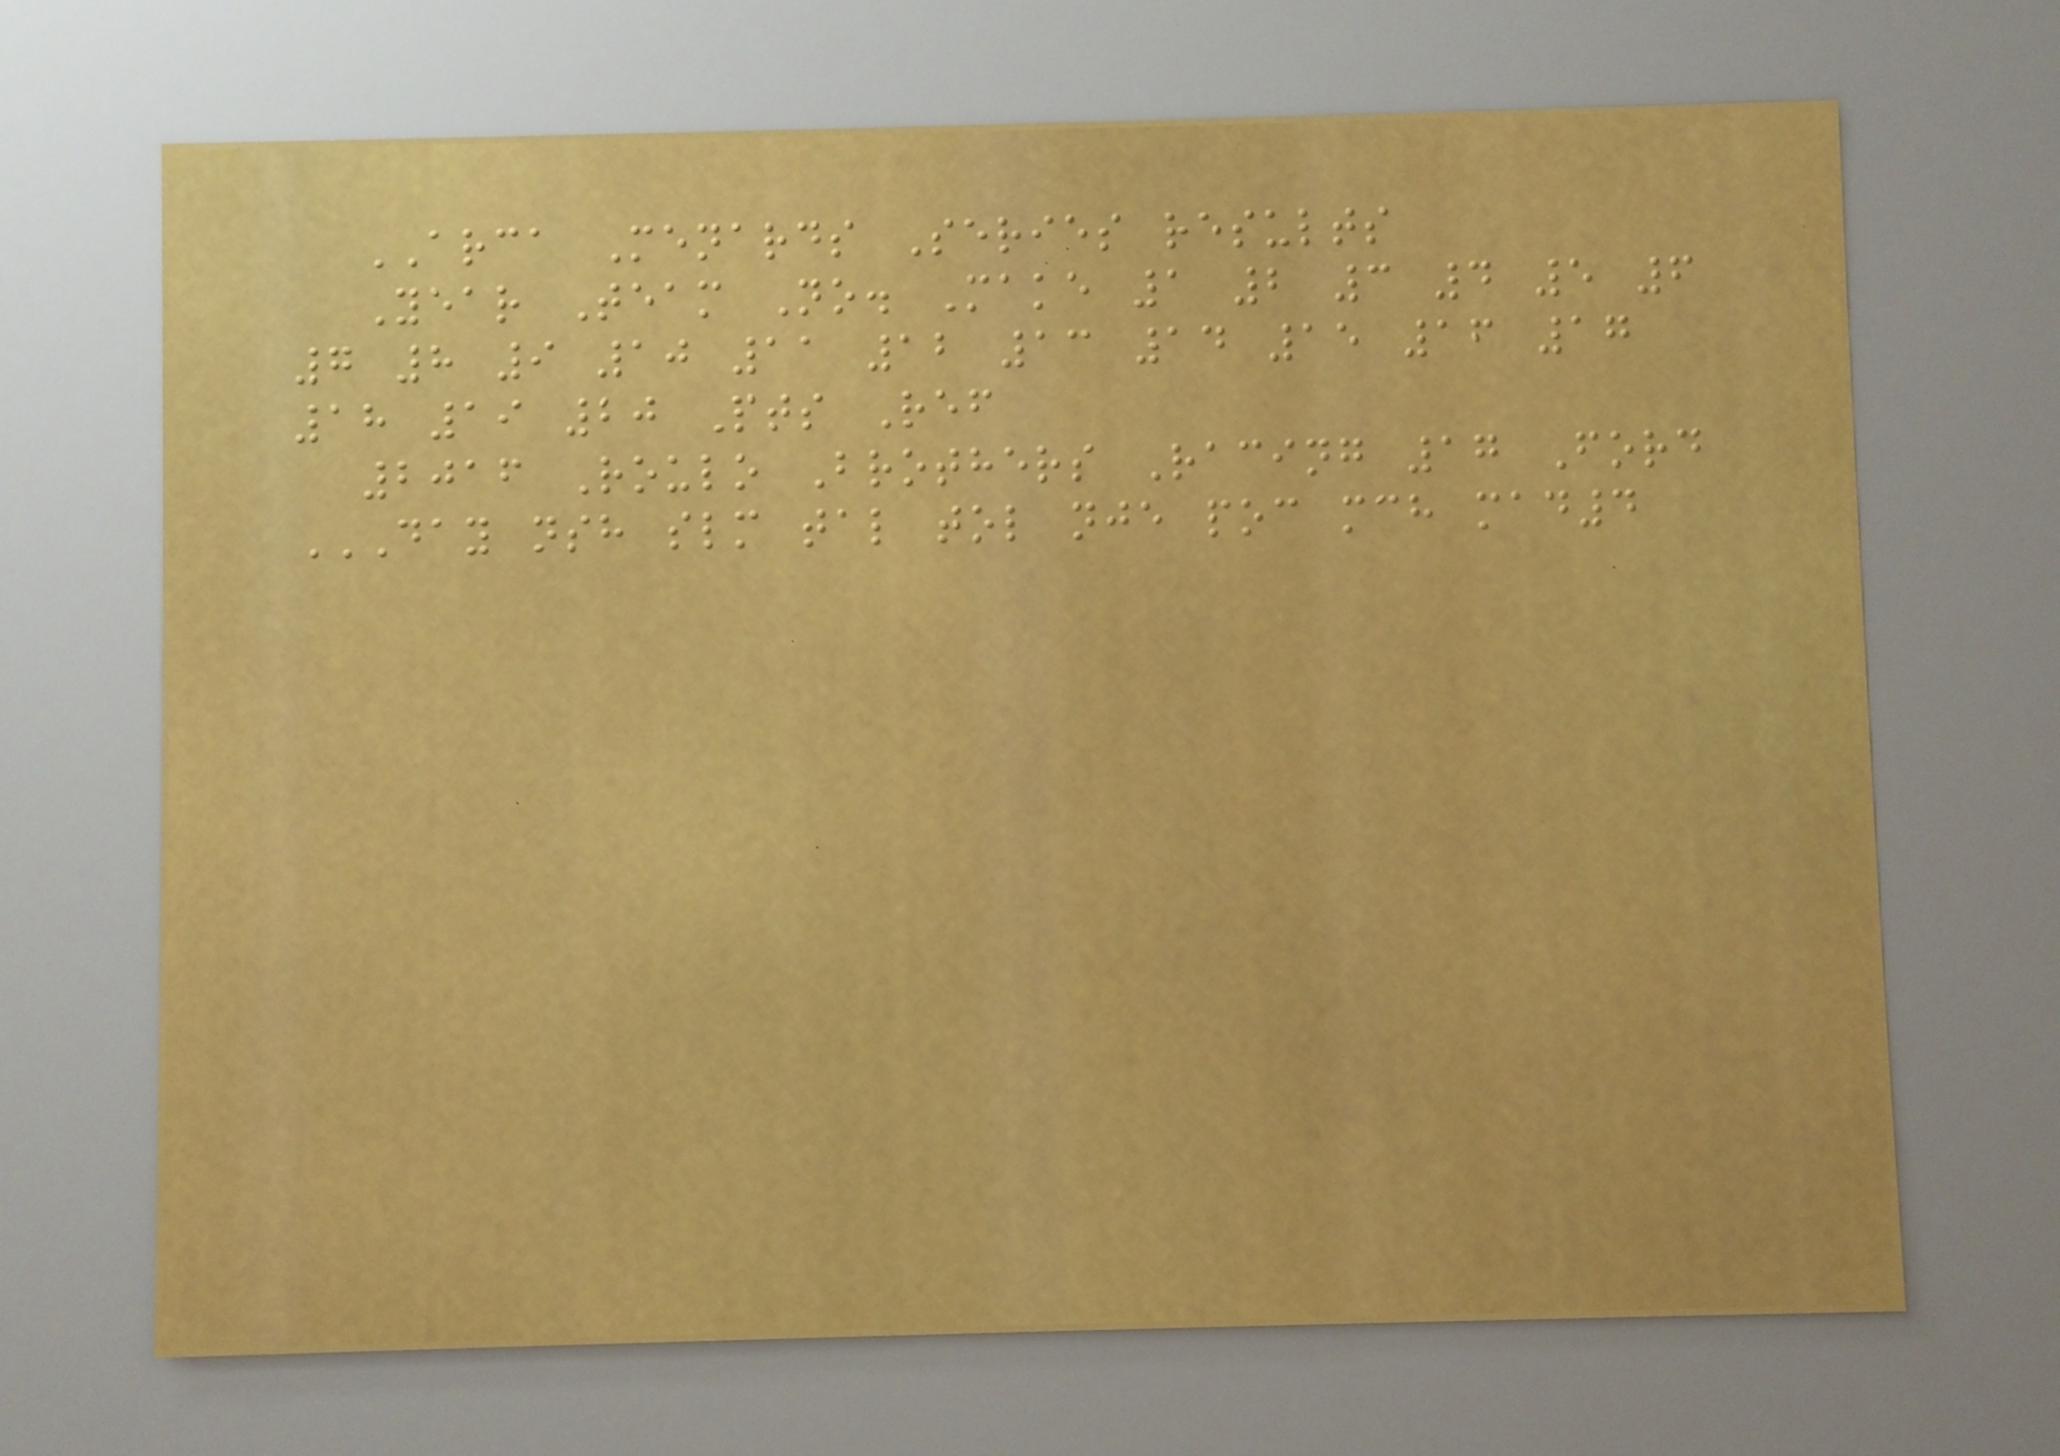ARCA Menards Series results
Year Team No. Make 1 2 3 4 5 6
7 8 9 10 11 12 13 14 15 16 17
18 19 20 Pts Ref
2016 Roulo Brothers Racing 17 Ford
DAY NSH SLM TAL TOL NJE POC MCH MAD4
